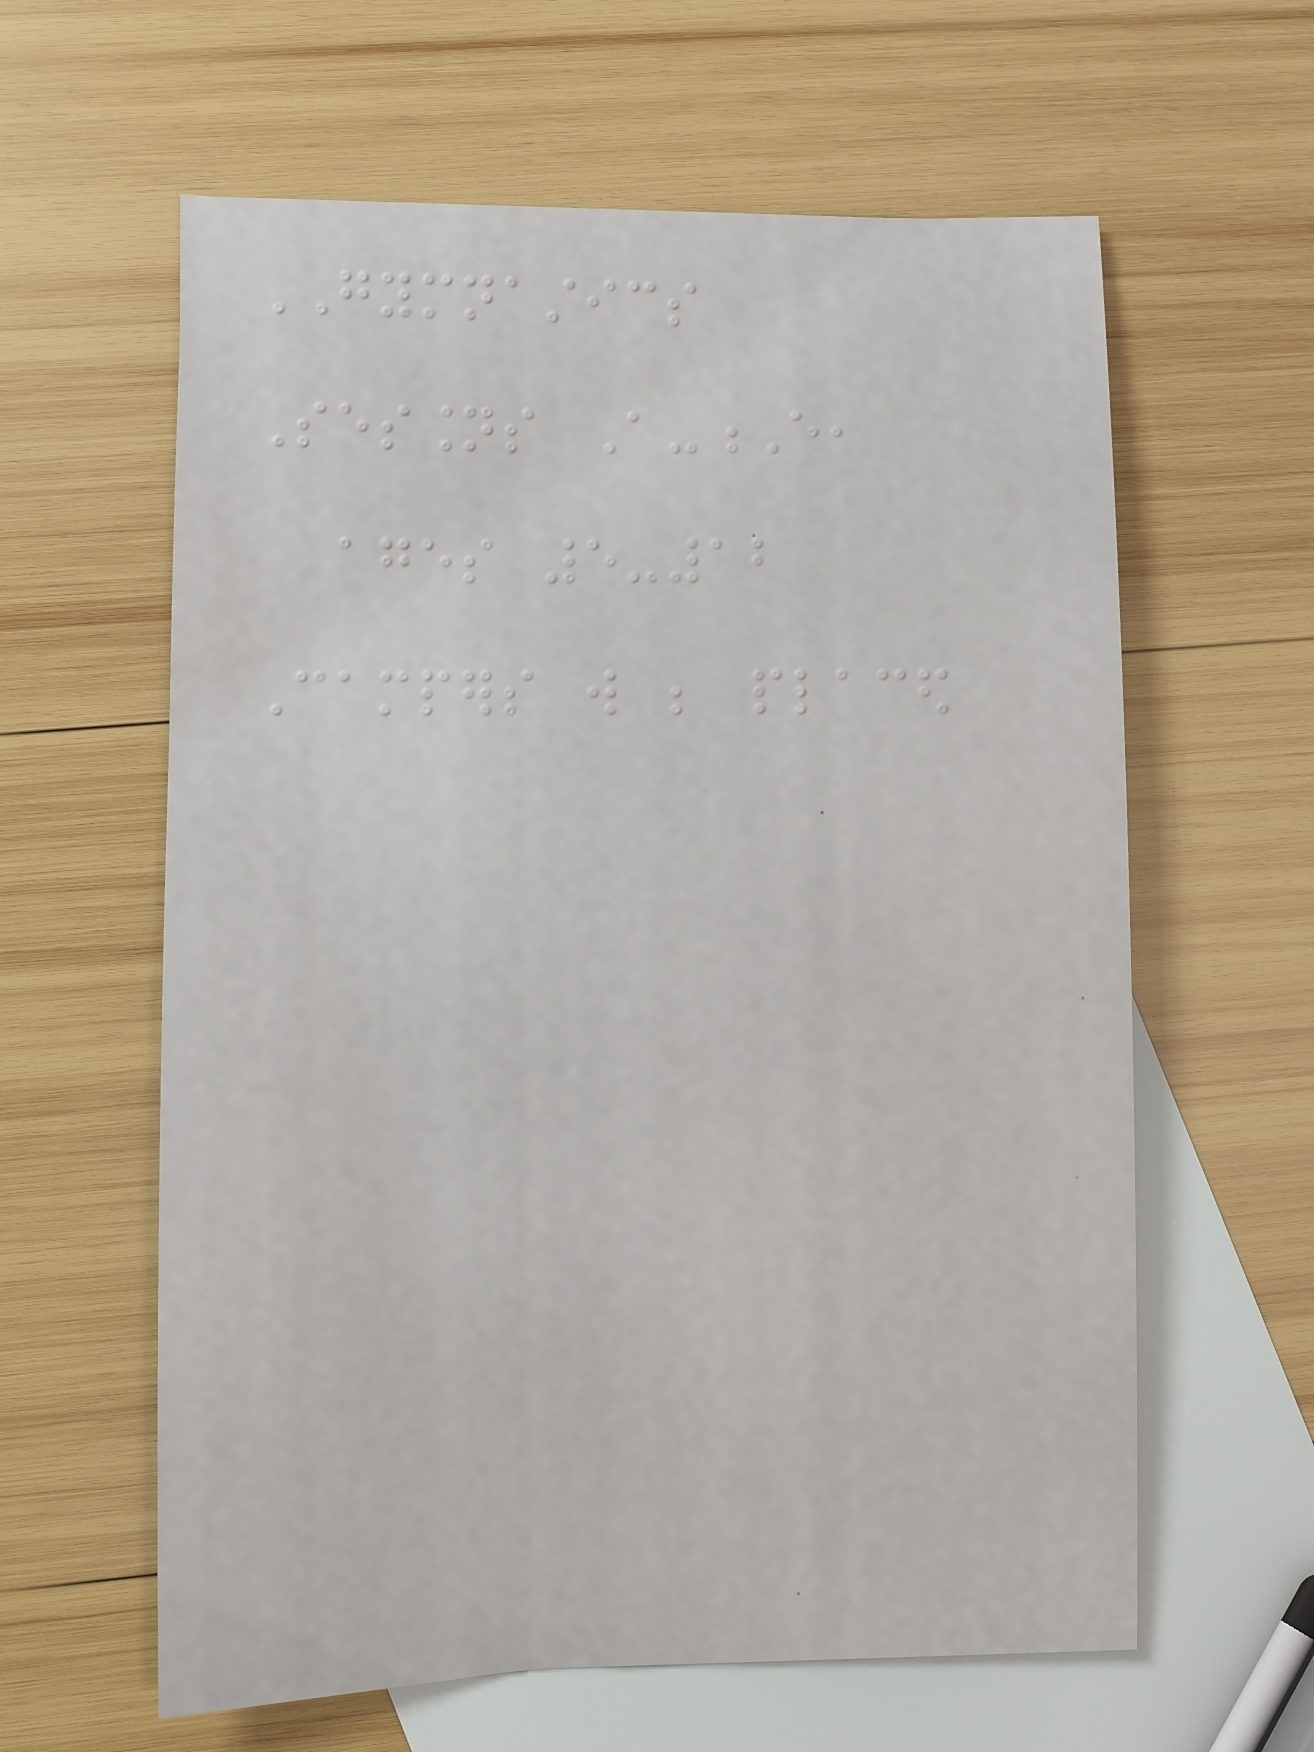GYMNASTICS
Sessions A-E,
ages 5-12
Campers will be placed
